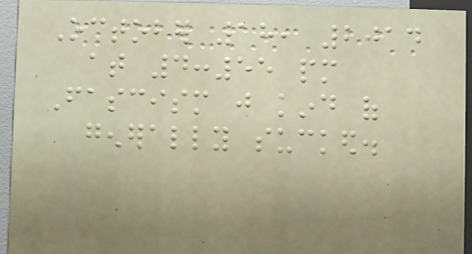October 18, 2014
at 4:55 pm
Fascism just kind of
generally sucked.
